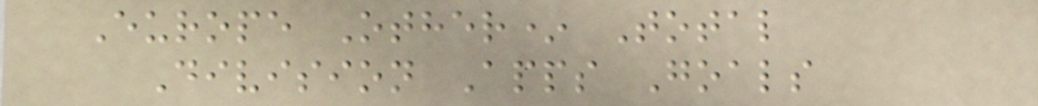Europe Other* Total
Division Apps Goals
